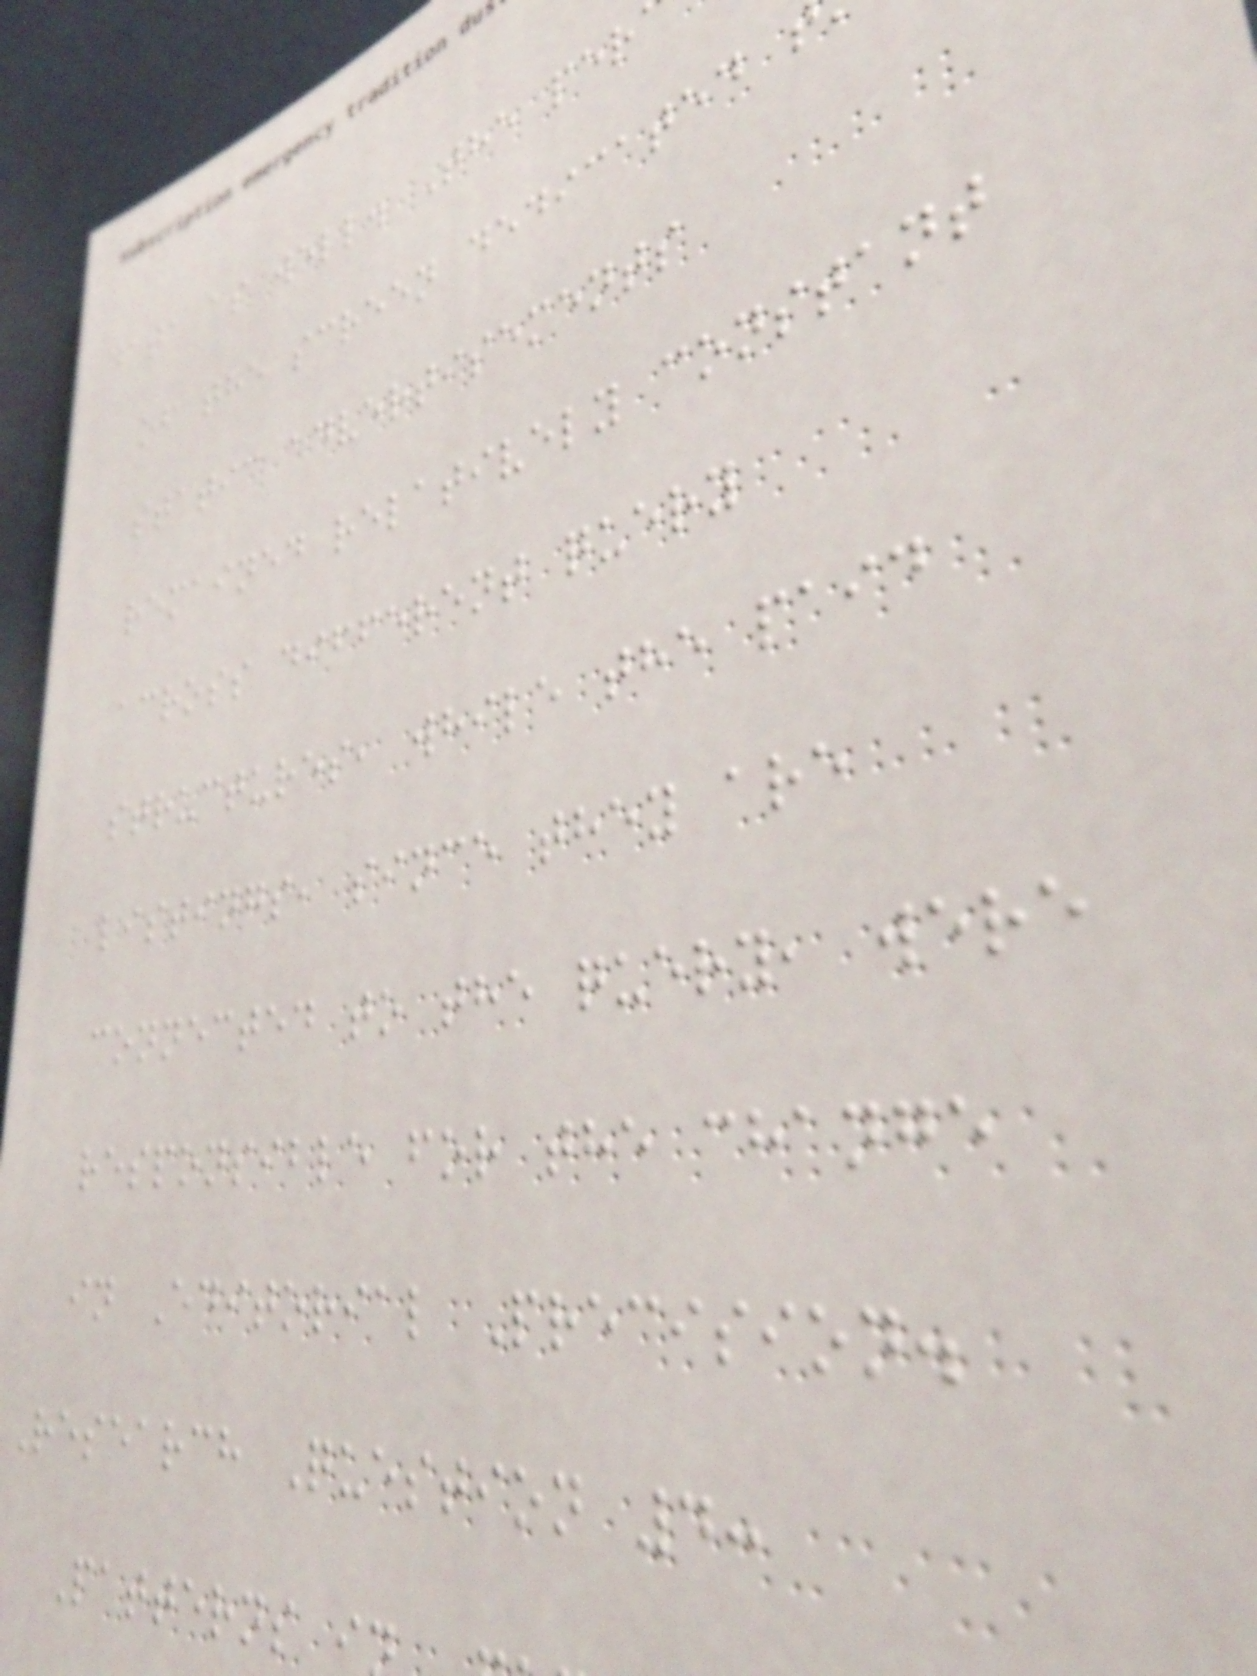data as well. The per
of the screen dedicated
static advertisements
remained relatively constant
across different query
structures, while the paid
listings, since they are
connected to the query, were
responsible for the change
in Editorial Precision.
Research Question 4:
Patterns i
